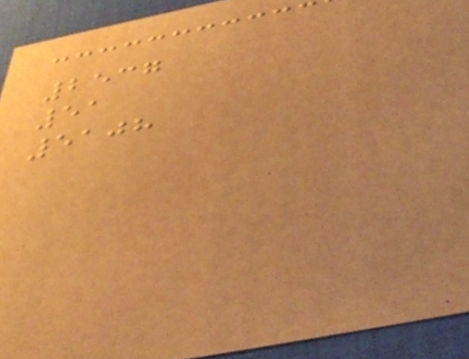2537
51
5108
